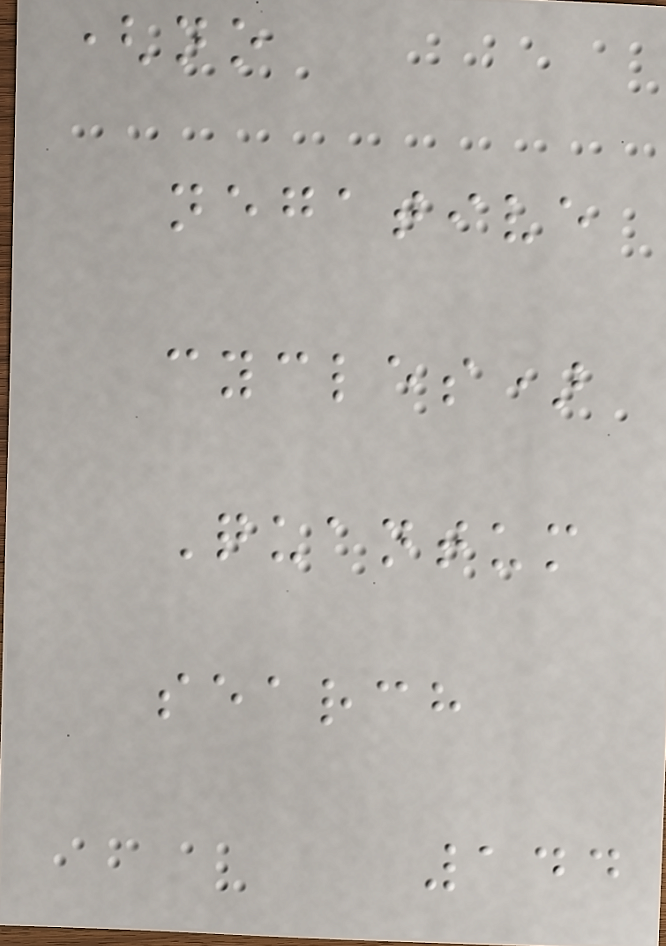(no
negative
cycles)
Quantum
search
144
